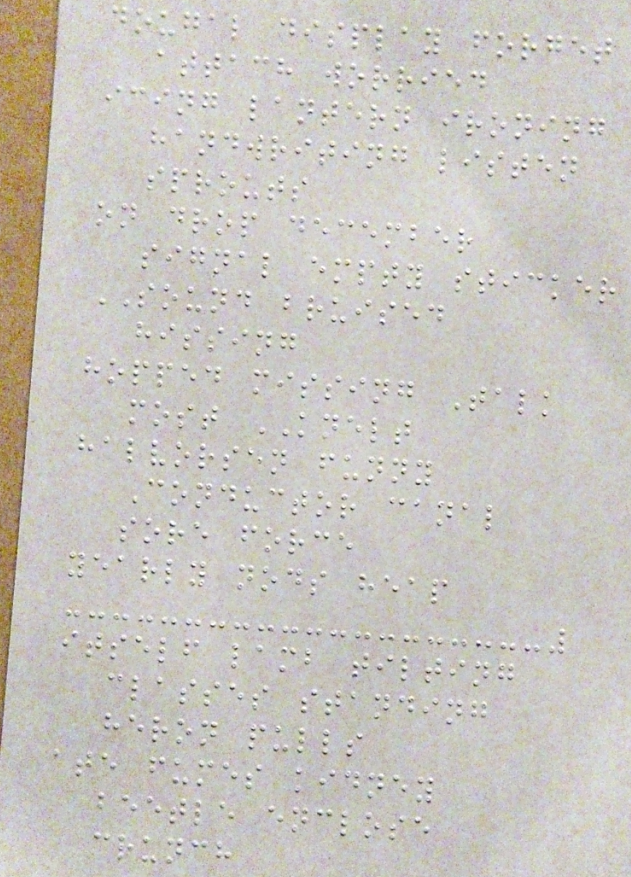dougal display forget
attach worried
icing lantern ironing
handwriting listen
sprouts
on drop december
signal empty sticker
SOUND bruised
hissing
hopped missing Talk
most KNELT
halvorsen funny
Conductor canal
sore force
yearly nods heap
itself lamb tilting
classes standing
heron pulls
ate fumes kidney
beetle enclose
crunch
